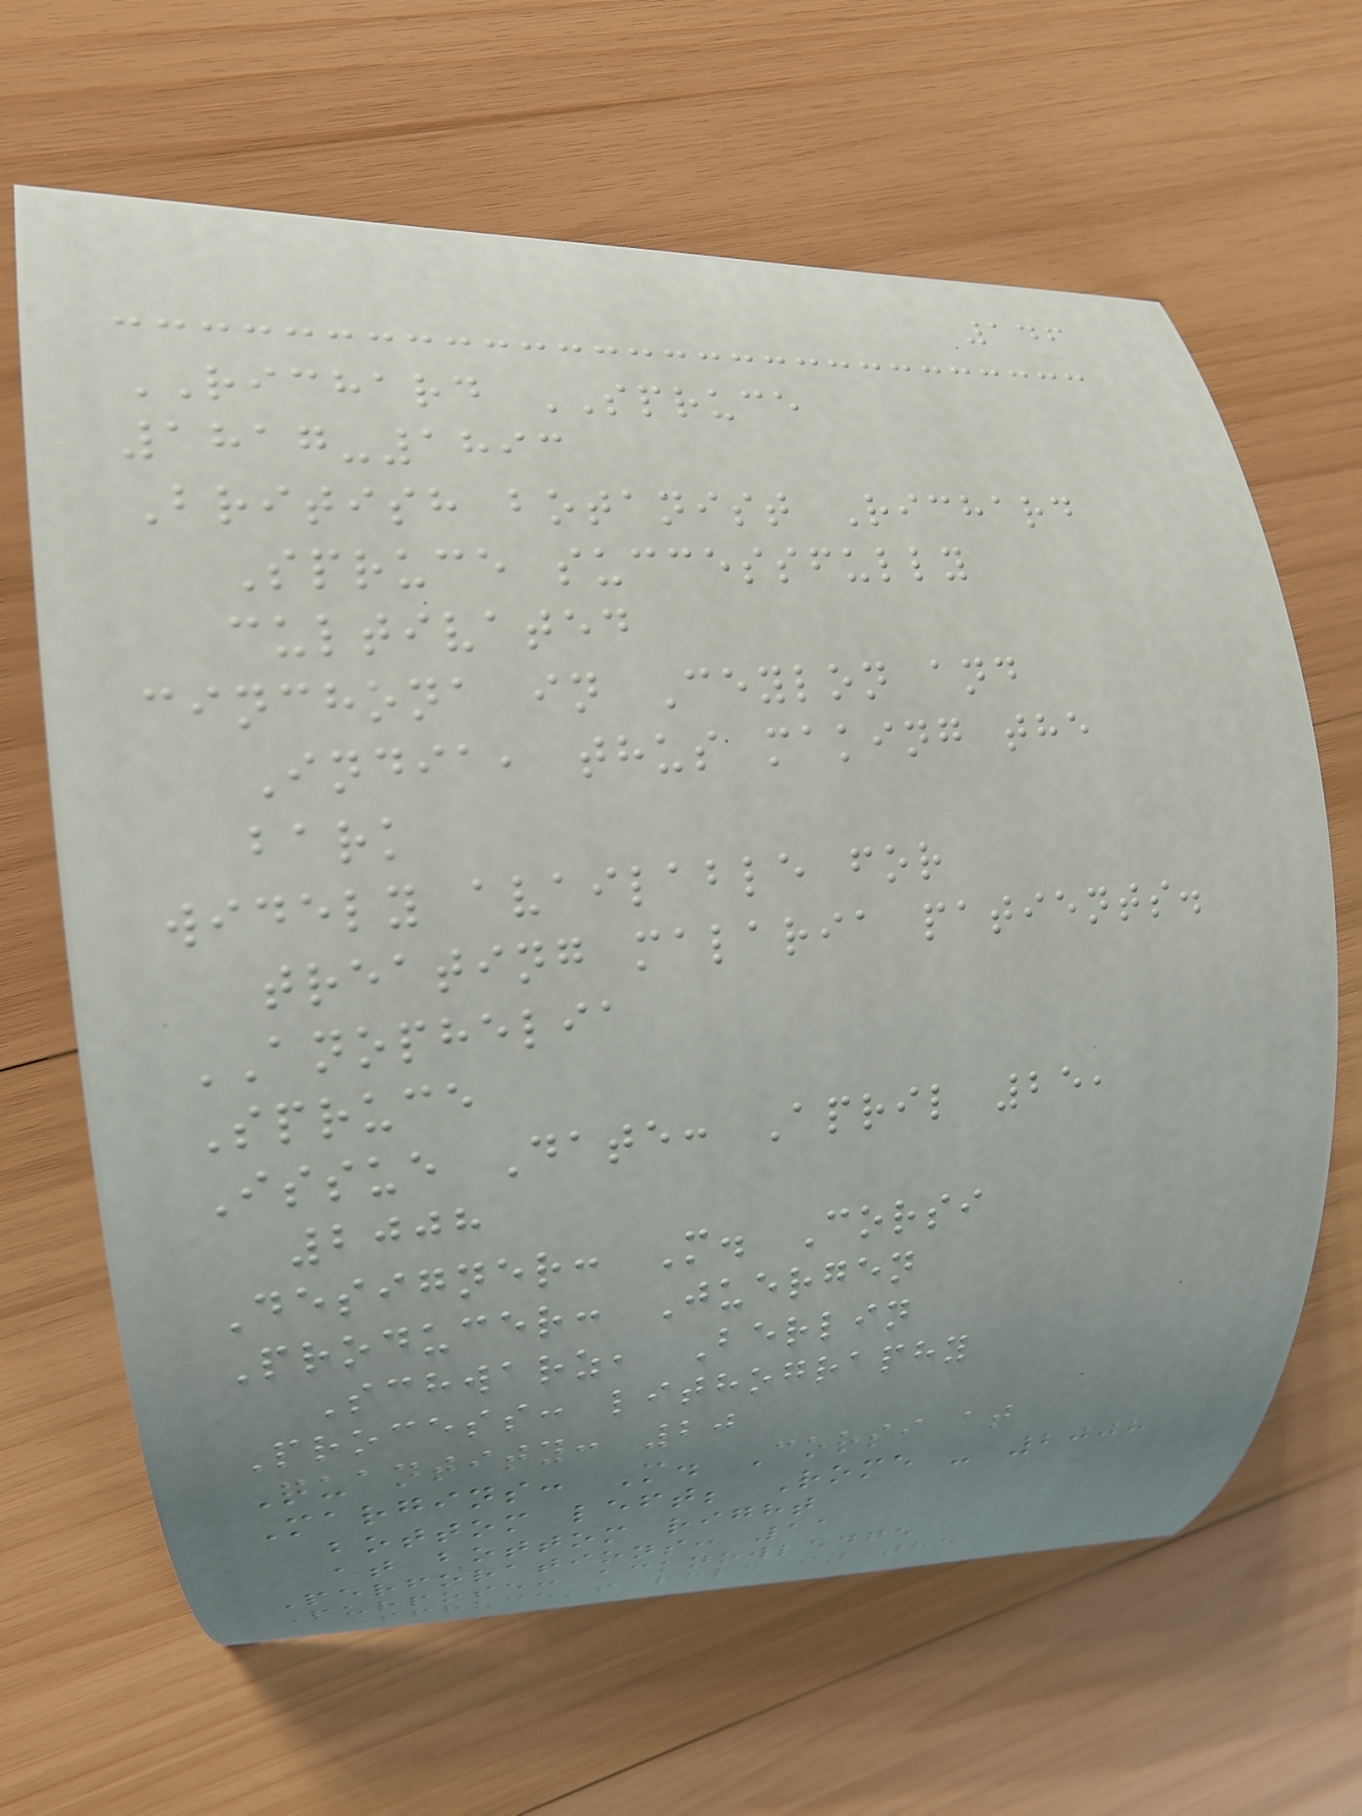146
RICHARD SPRUCE
1817-1893
British botanist Richard
Spruce successfully
cultivated
cinchona in Ceylon and
India, thus making the
bark
widely available for
treating malaria patients.
ANOPHELIA
Spruce
Issue Date: April 25,
2008
Designer: M. Corsi
Producer: Juergen
Schwarz, Berlin
Process: lithography
Quantity: 20
Margins: M. Corsi at
bottom left; Rome - 2008
at bottom right
Perforations: 11
Purpose: acknowledge
Spruce's role in the
